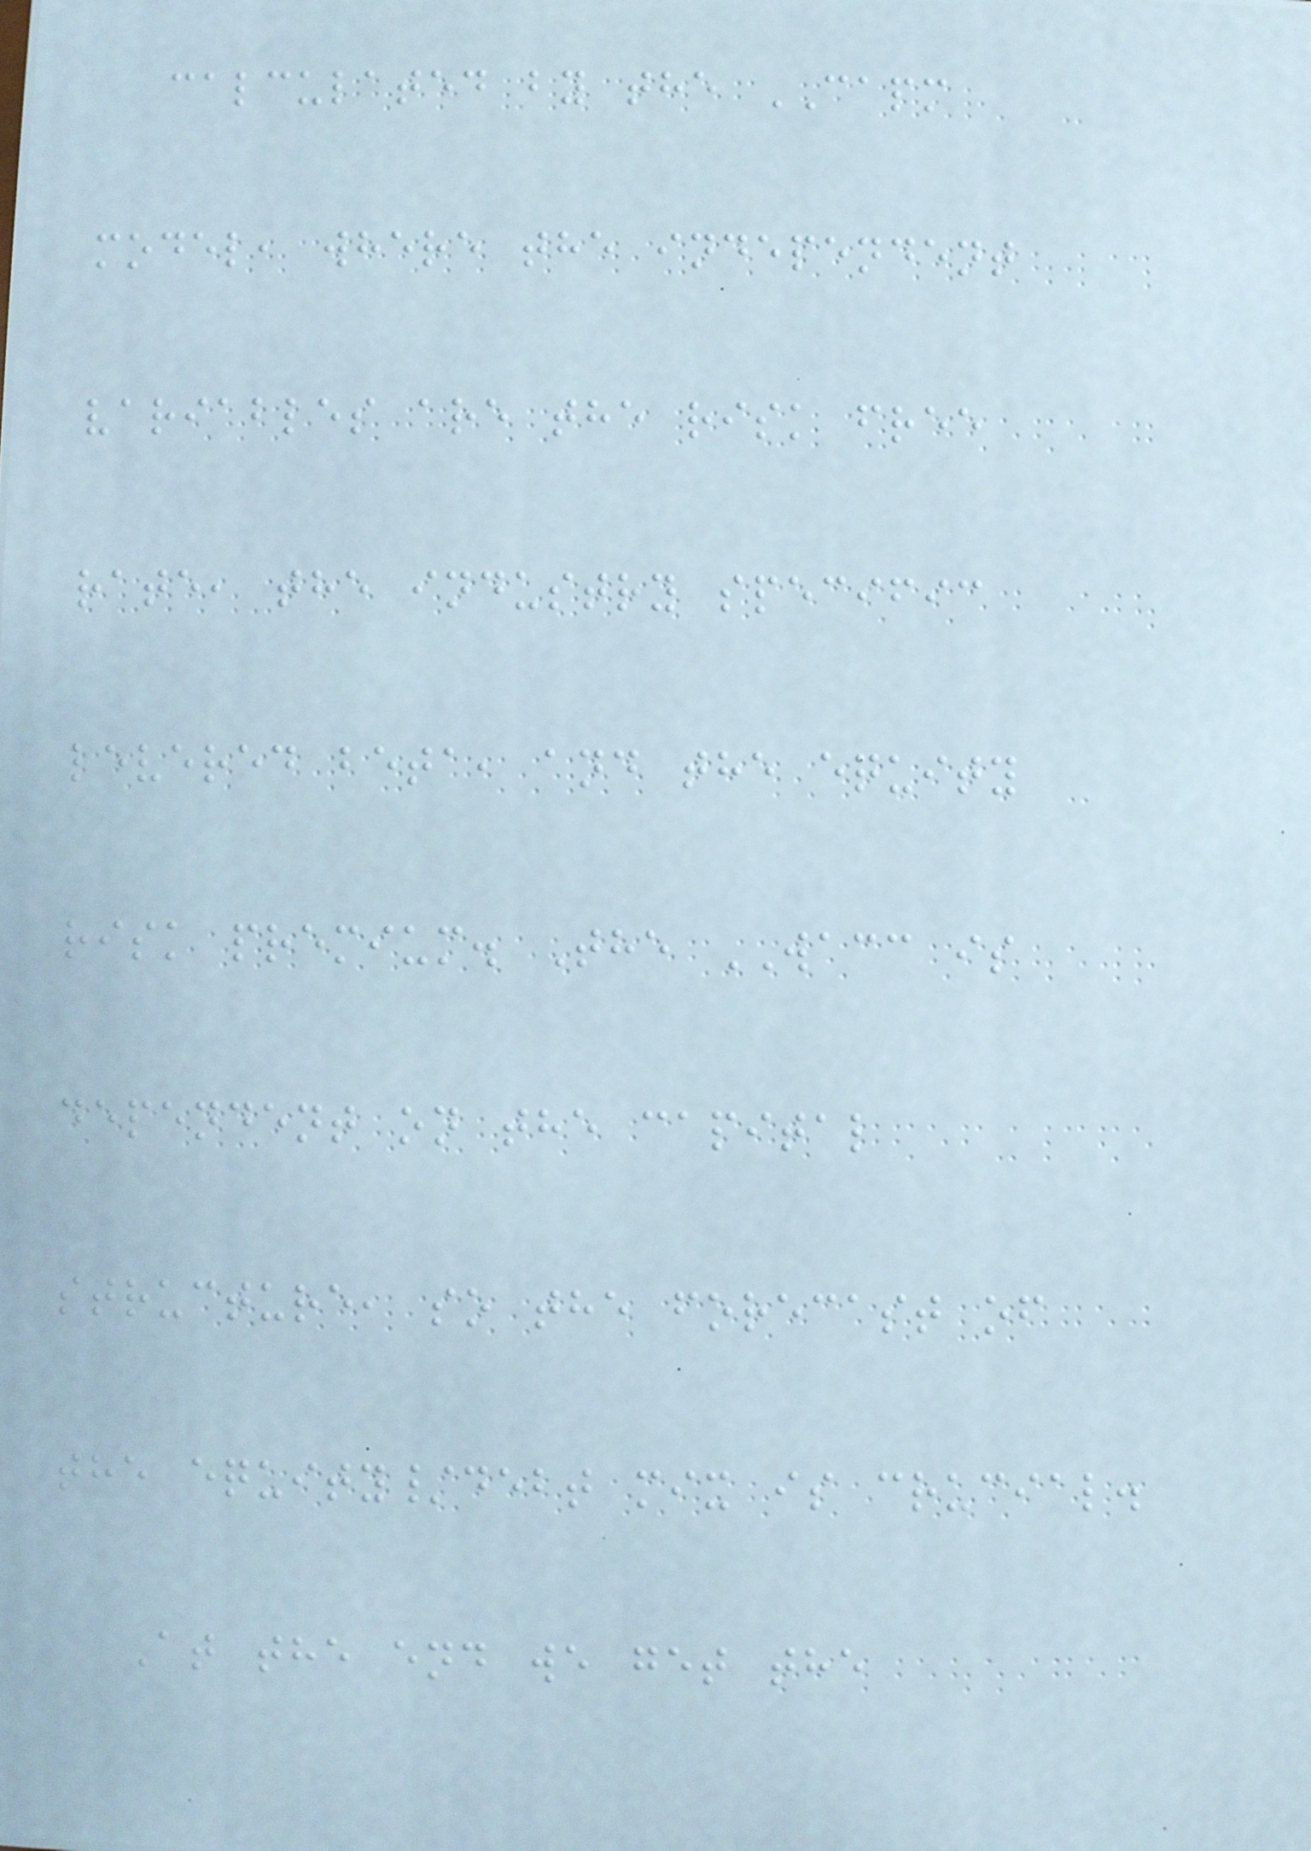calculated by the CAPM
model, where the independent
variables are the risk free
rate, the industry specific
levered beta, and the equity
risk premium. The WACC is
dependent on the capital
structure, so the forecast of
the equity/debt mix is crucial.
At the end we get the
